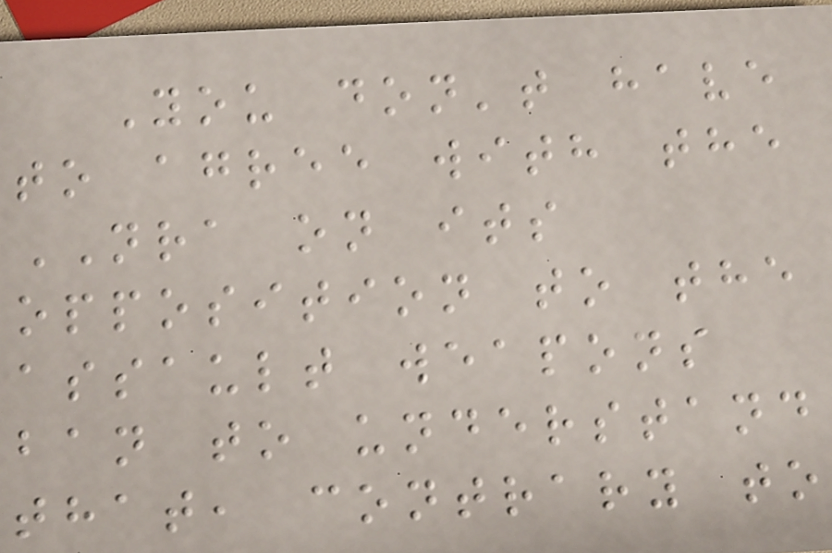You don't have
to agree with the
NRA on its
opposition to the
assault weapons
ban to understand
that, contrary to
